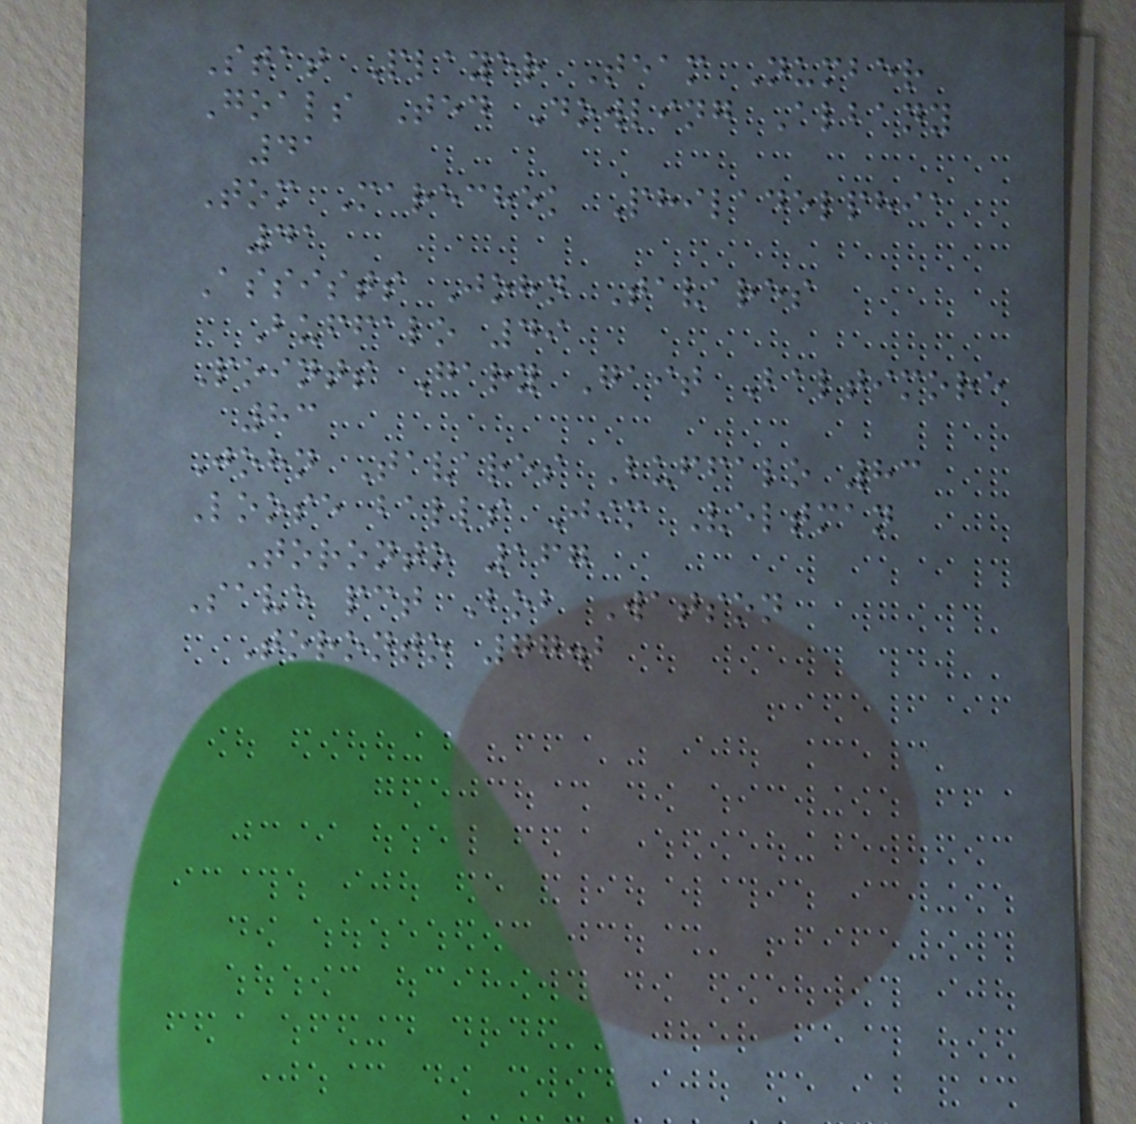Stat Player Team Number
Goals Ted Dowling Albany
41
Tom Marechek Philadelphia
41
Assists John Tavares
Buffalo 49
Points Gary Gait Baltimore
83
John Tavares Buffalo 83
Loose balls Jim Veltman
Toronto 167
Save pct Bob Watson
Toronto 77.2
